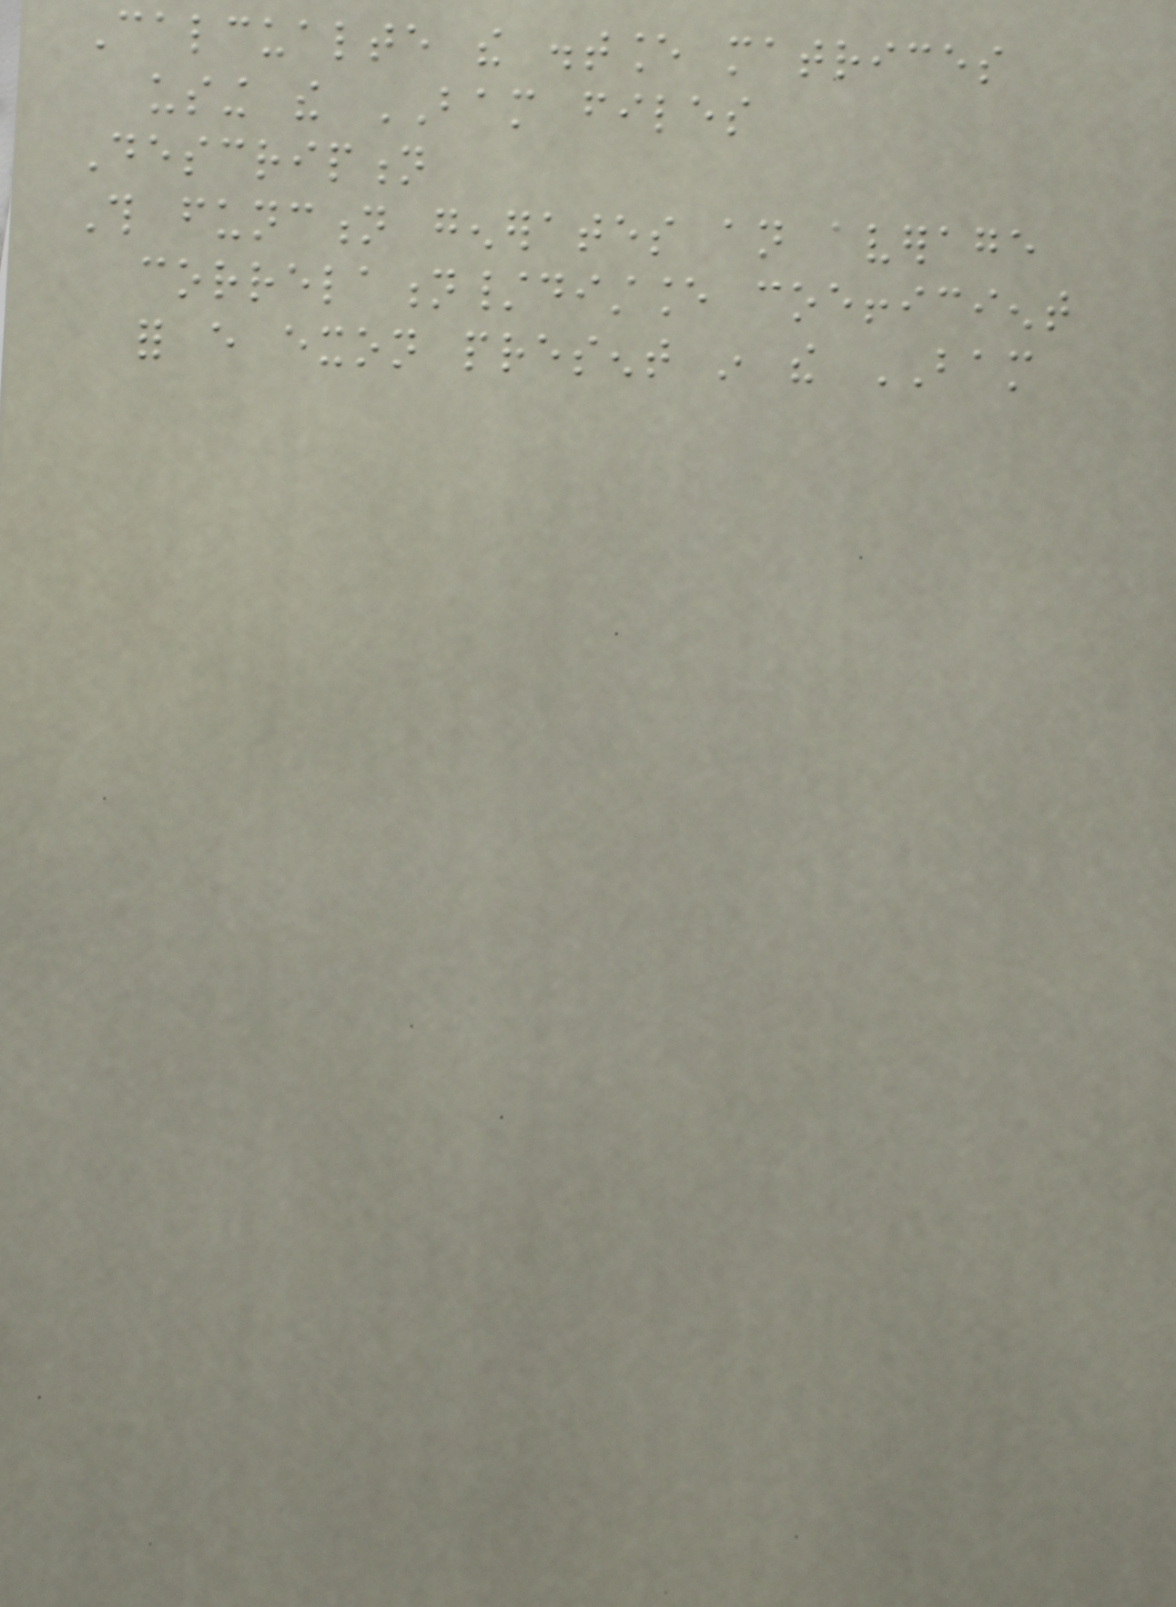Calcualte the distance matrices
using the BAM files
Description
This function generates an average
correlation/distance coefficient
for every exon present in the BAM
